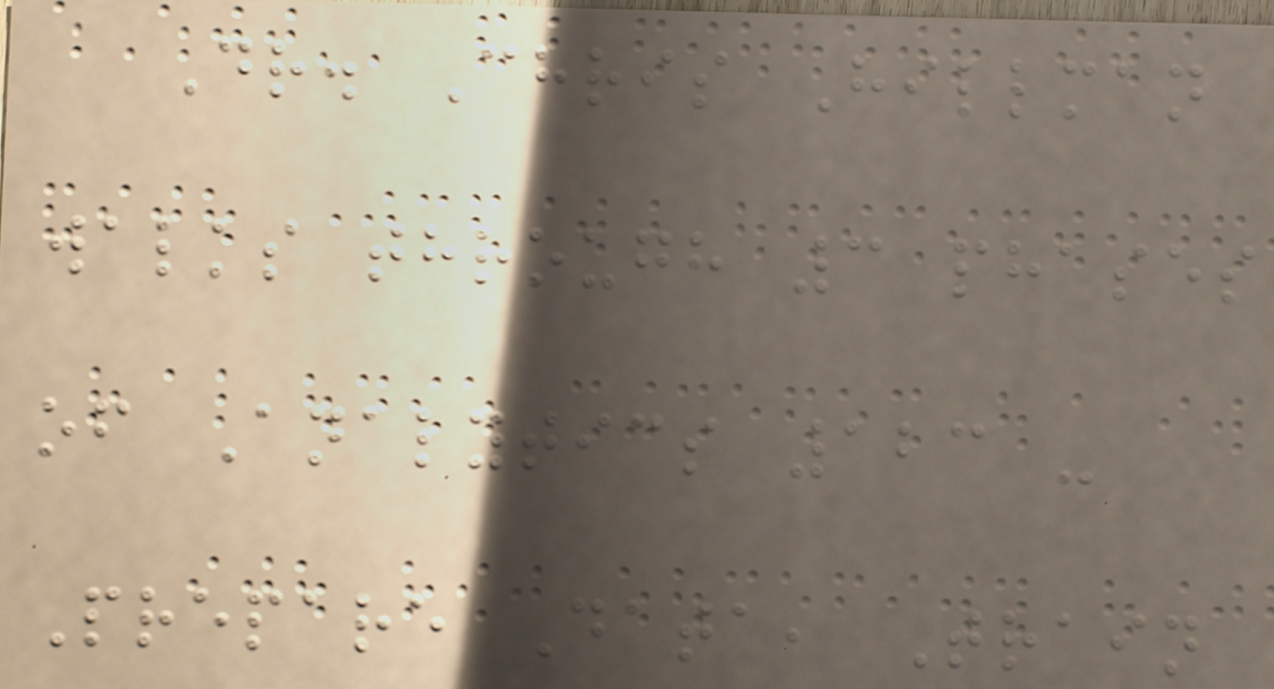Dr. Chris Hillman
walks through 3 phases
of Analytics 123 -
Prepare Data, Train
